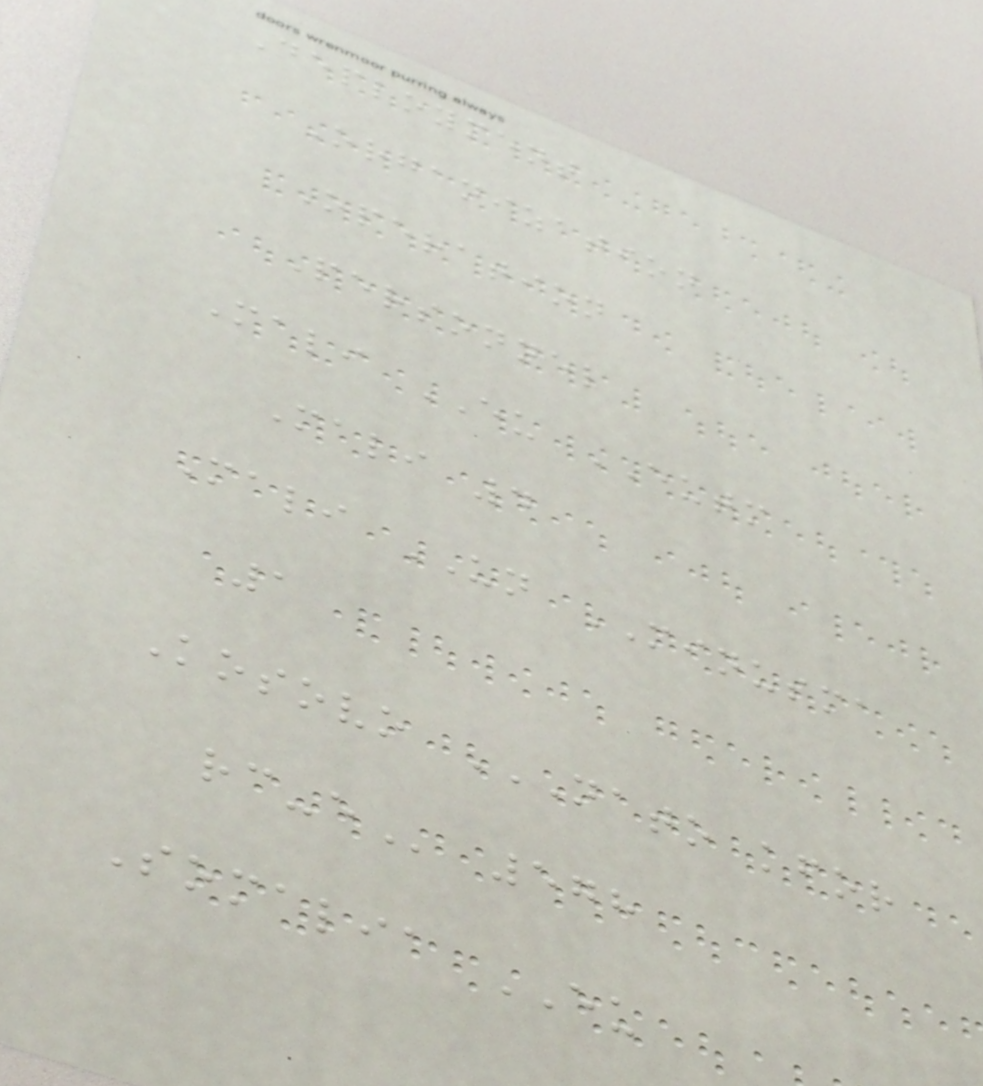Deployment
Organization
Operation
Personnel
Mali EU EUTM
Mali 4
Mali UN MINUSMA
1
Kosovo NATO KFOR
RC-E 578
Somalia EU
